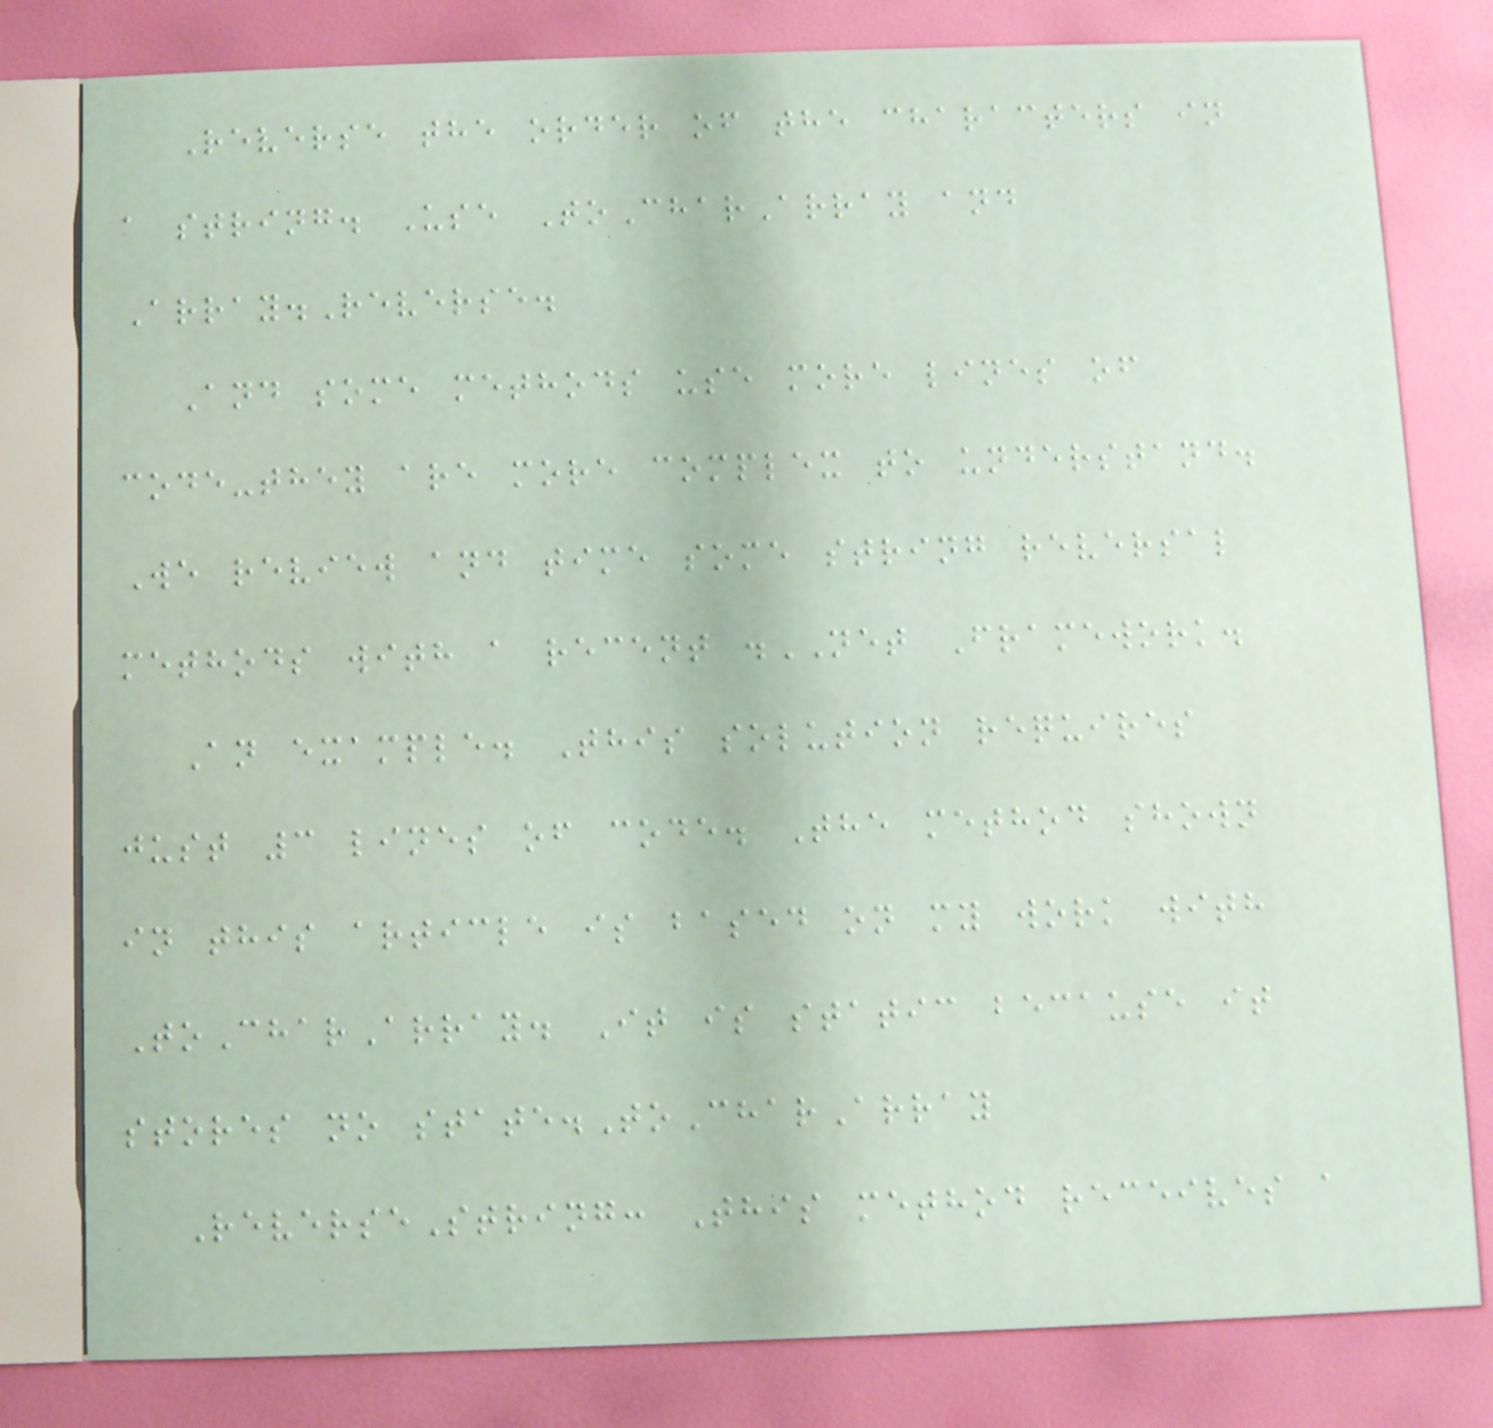Reverse the order of the characters in
a string. Use ToCharArray and
Array.Reverse.
And some methods use more lines of
code-they are more complex to understand.
We review and time some string reversal
methods with a recent .NET Framework.
An example. This solution requires
just 3 lines of code. The method shown
in this article is based on my work with
ToCharArray. It is static because it
stores no state.ToCharArray
ReverseString: This method receives a
